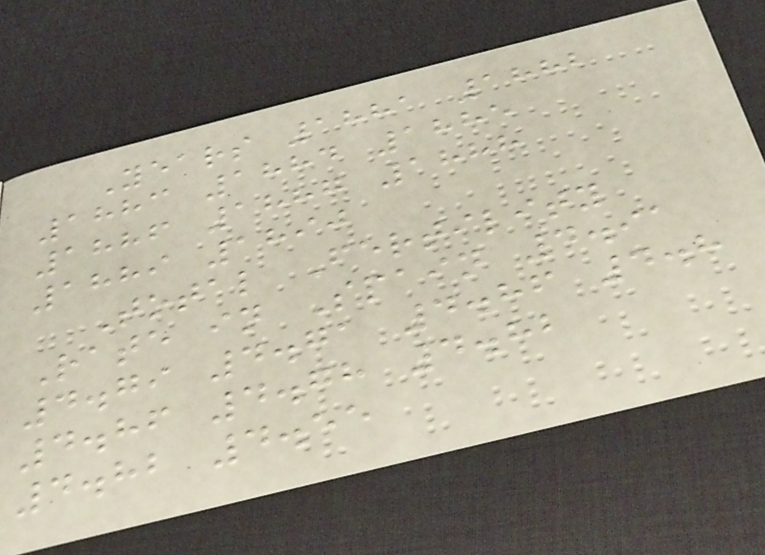Years 1881 1882
1883 1884 1885
1886 1887 1888
1889 1890
Total Fertility
Rate in Spain 4.91
4.79 4.71 4.86 4.8
4.86 4.78 4.82
4.82 4.55
